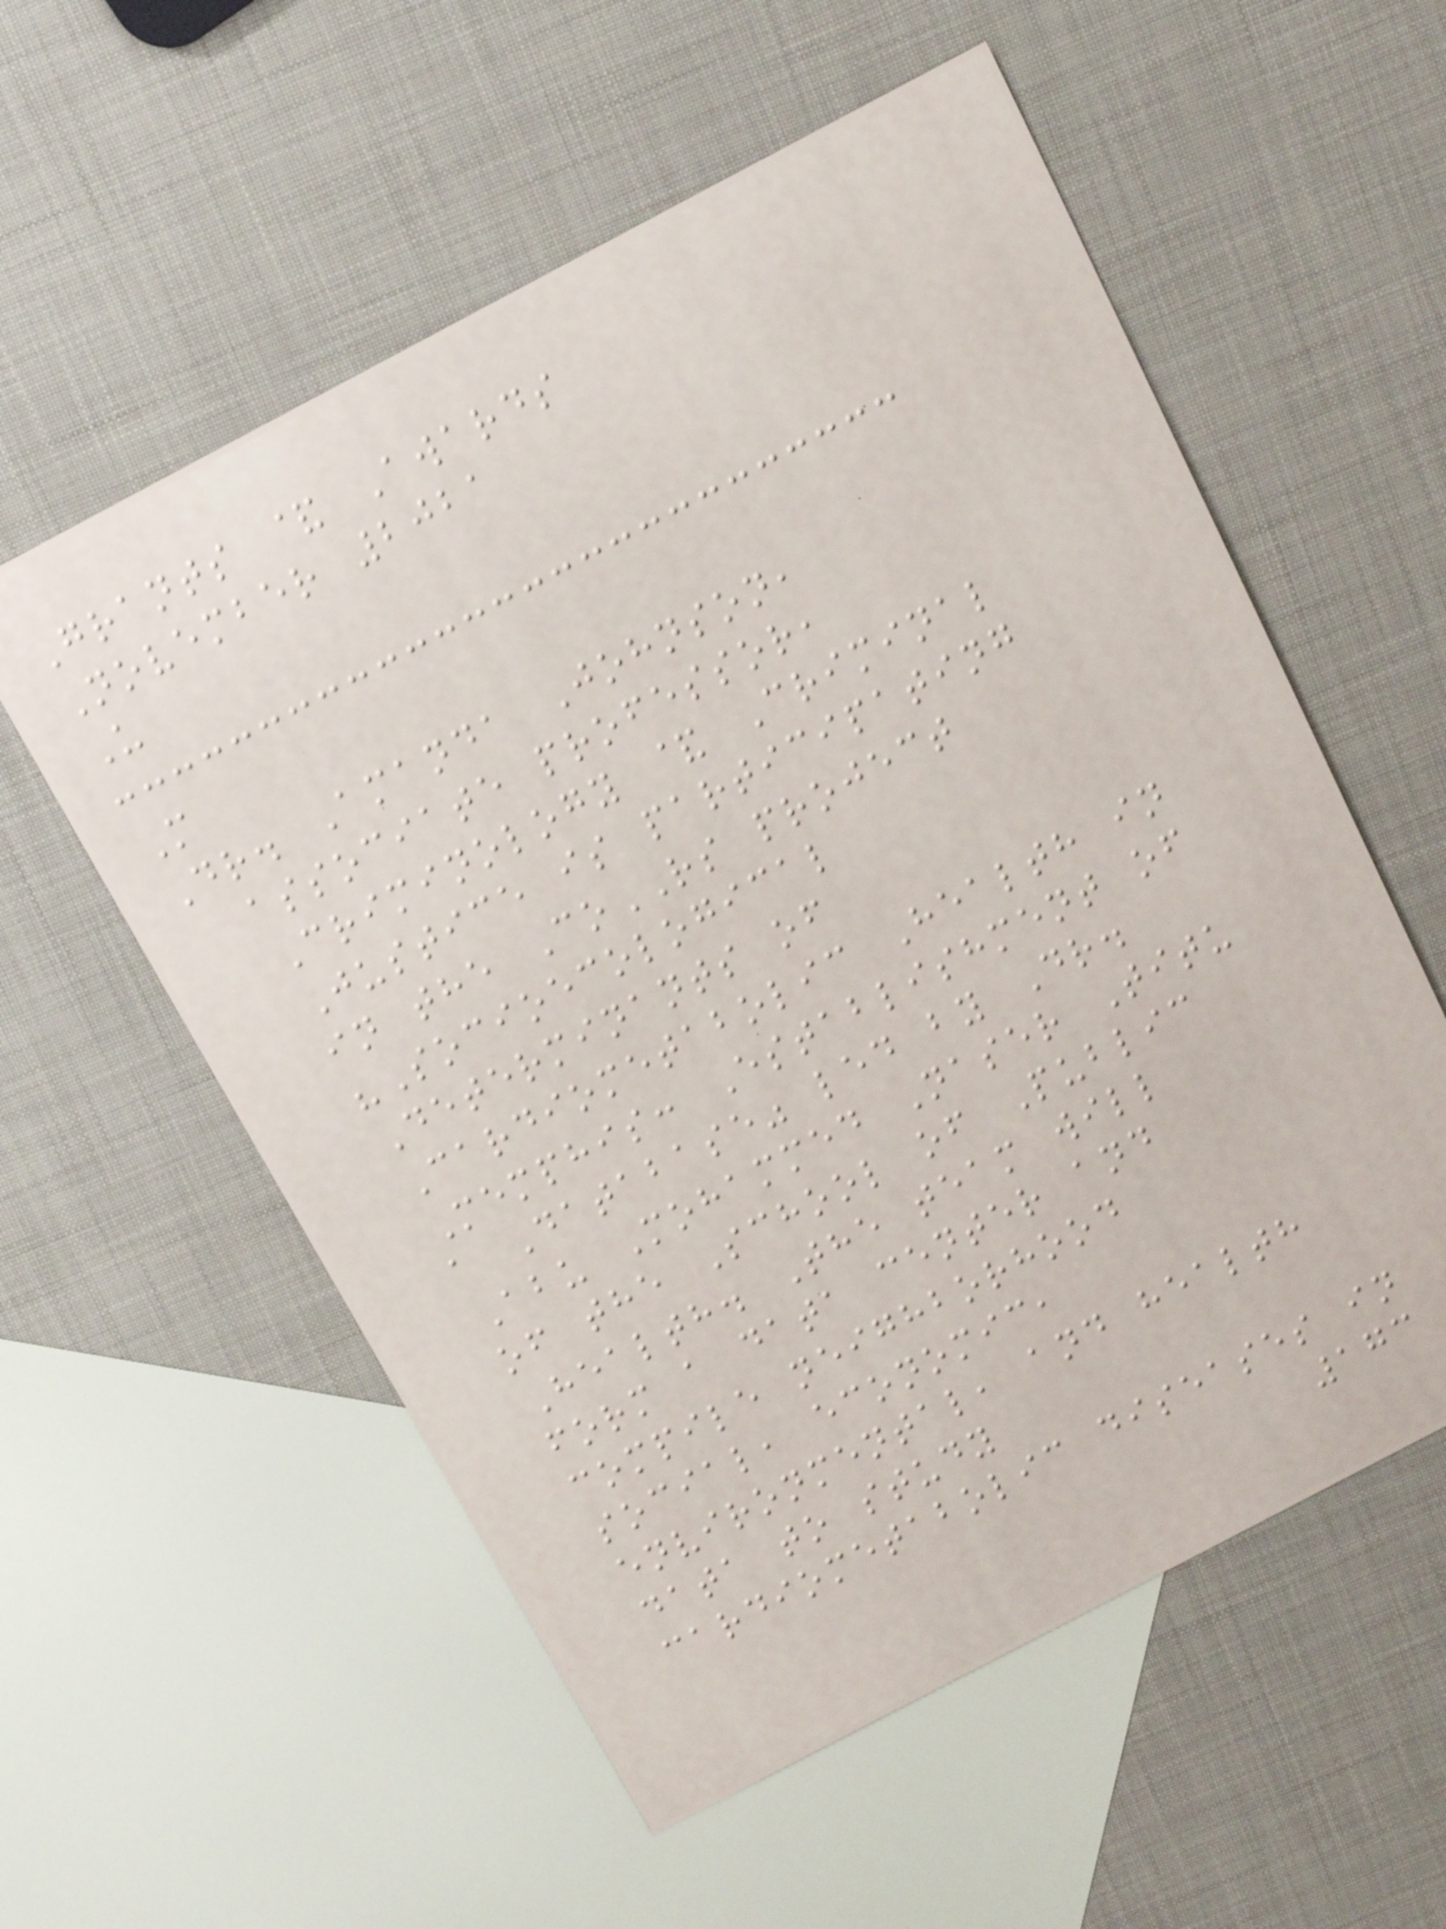Grants & Awards
November 2021
U
M
Dr. Amanda Johnson,
associate professor,
Criminology & Criminal
Justice is participating
in the CoRS project
"Socioecological
Determinants of
Cardiometabolic Health in
Memphis: Establishment of
a Database" led by Dr.
Abu Mohammed Naser Titu
of the School of Public
Health. The team will
form a data center and
compile neighborhood
social, economic,
environmental, and health
data to study
cardiometabolic diseases in
173
